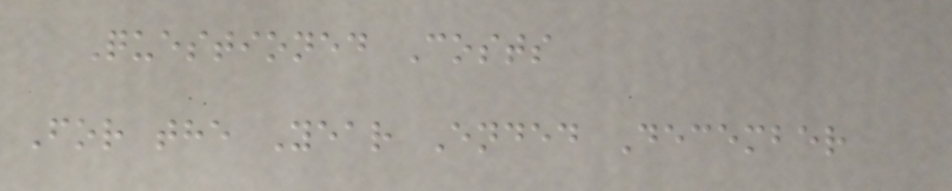Questioned Costs
For the Year Ended December
